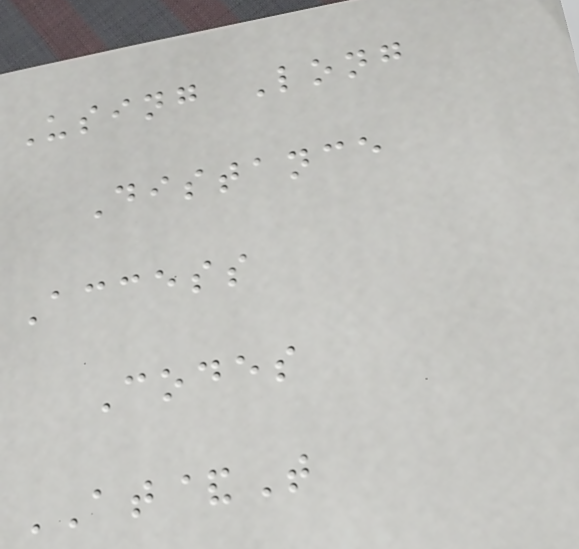Using Long
Distance
Access
Codes
AT&T
